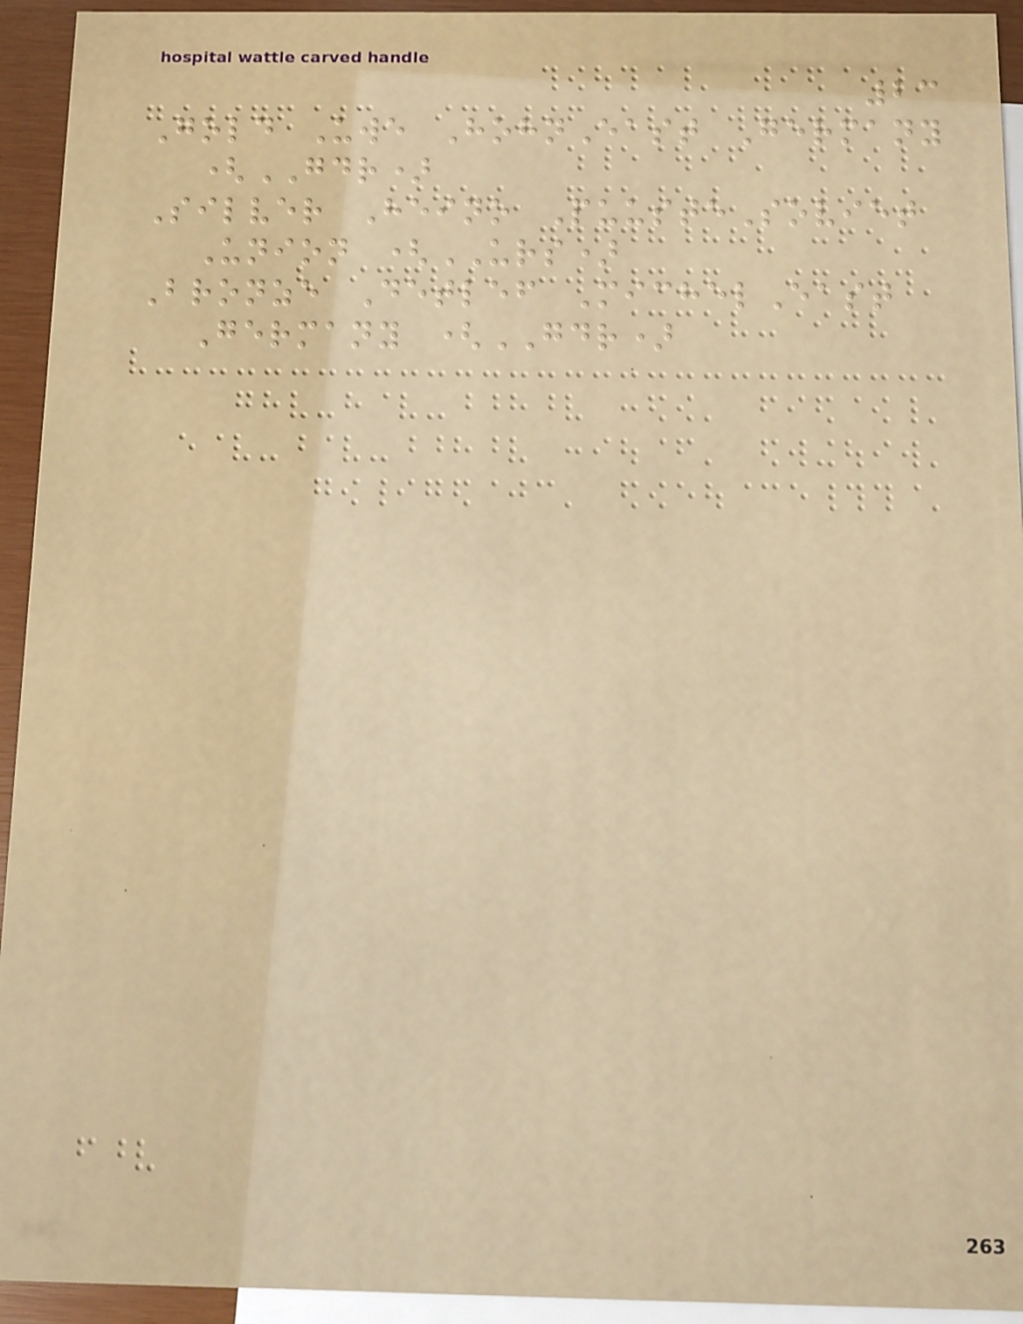23
Gold Uwe HohnEast Germany
(GDR)
Silver Heino PuusteSoviet
Union (URS)
Bronze Detlef MichelEast
Germany (GDR)
